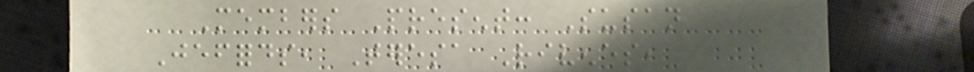Members Present: Susan
Jeffords, Teresa Rivenes,
